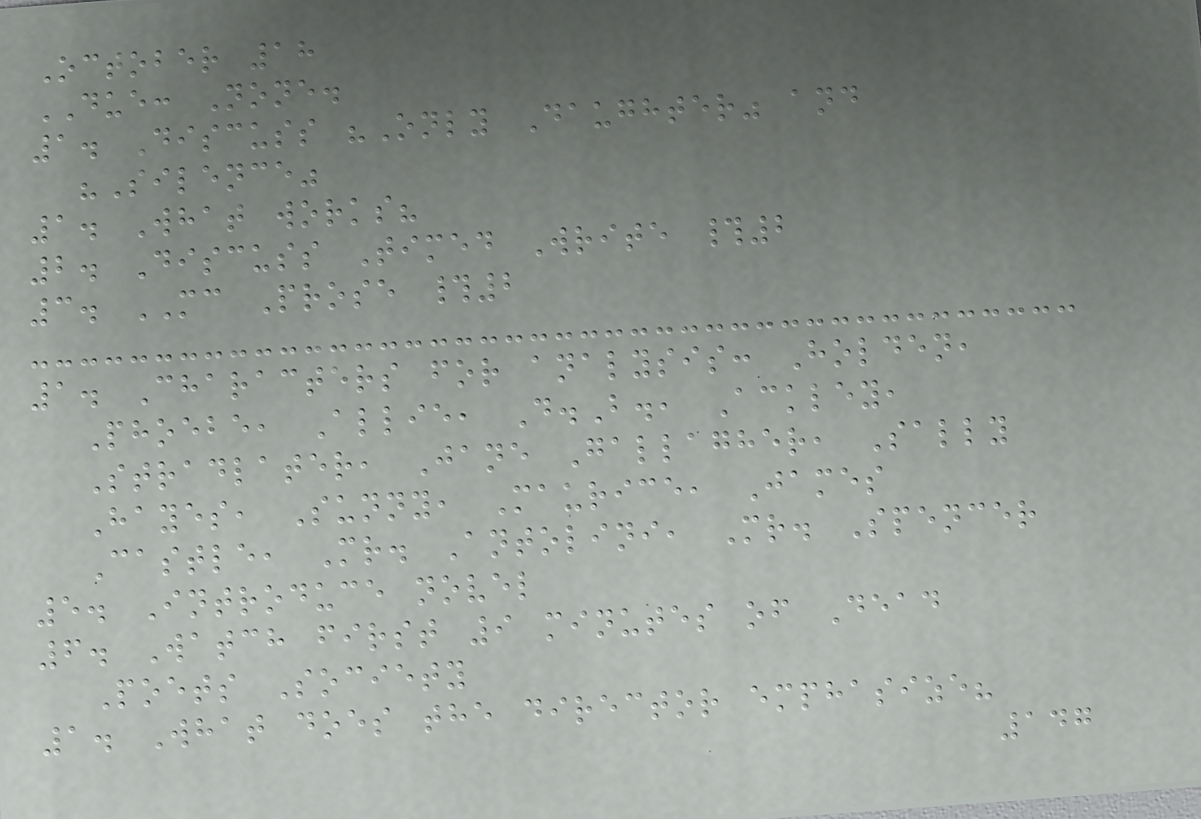October 18
DUE: None.
1. Discuss "Only Daughter" and
"Silence"
1. What works?
2. Discuss Timed Write #2
3. MC Prose #2
1. Characters for analysis: Holden,
Phoebe, Allie, D.B., Ackley,
Stradlater, Jane Gallagher, Sally
Hayes, Sunny, Maurice, James
Castle, Mr. Antolini, Mr. Spencer
5. Introduce novel
6. Watch first 9 minutes of Dead
Poets Society
1. What does the director emphasize?
147
